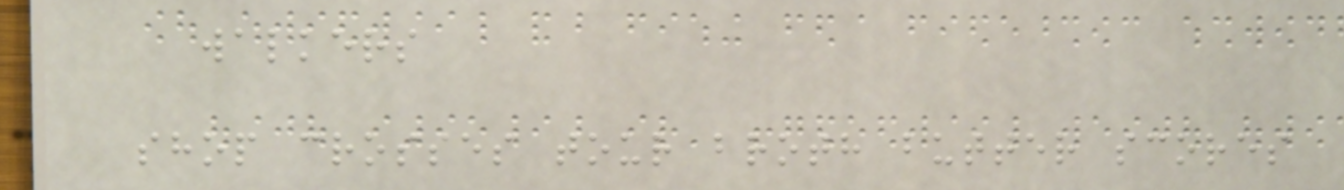walkers
shop crosses tour broth butter scores
